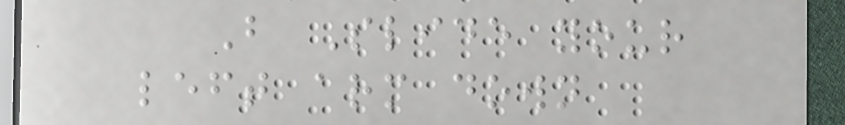B Slide your
left arm down
